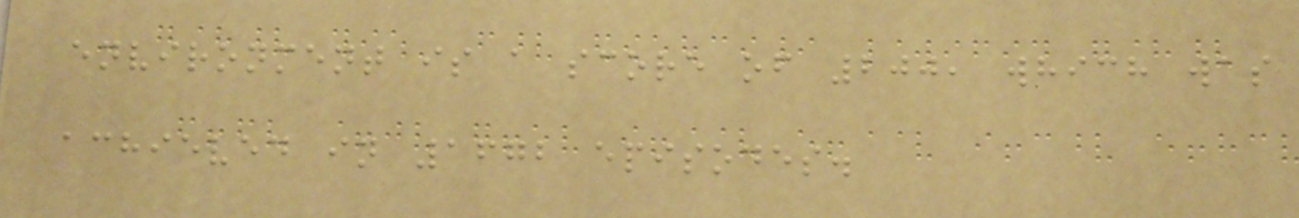environment is a score of 200, which was
achieved in 1672 episodes.
